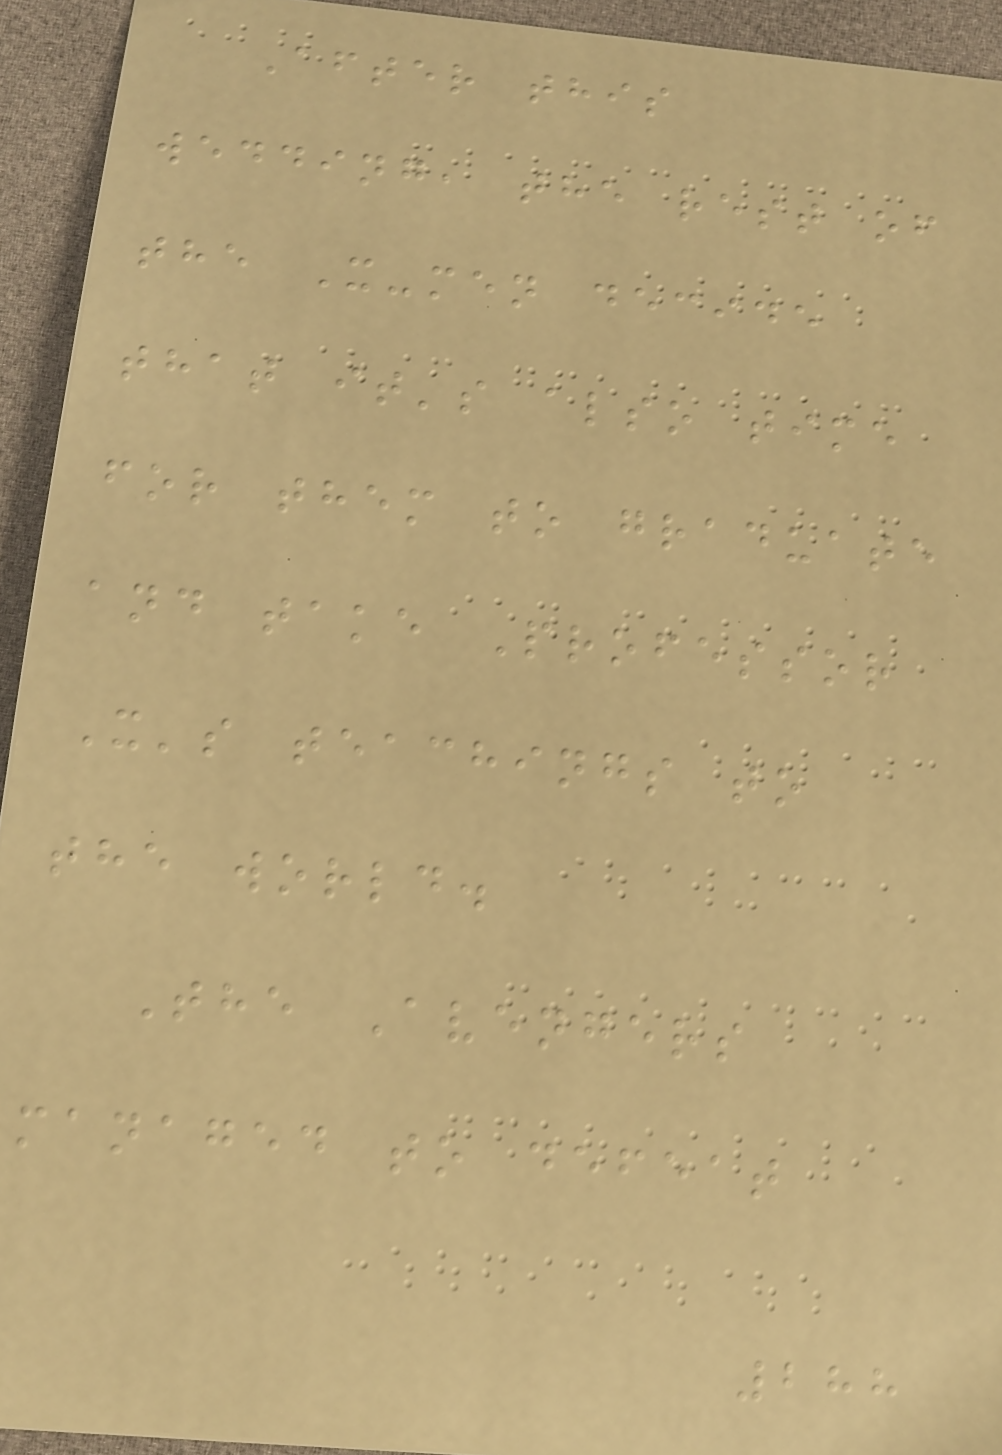After this
wedding, the rest of
the X-men decide
that it's also time
for them to graduate
and take Professor
X's teachings to
the world.
The Avengers
managed to defeat
288
